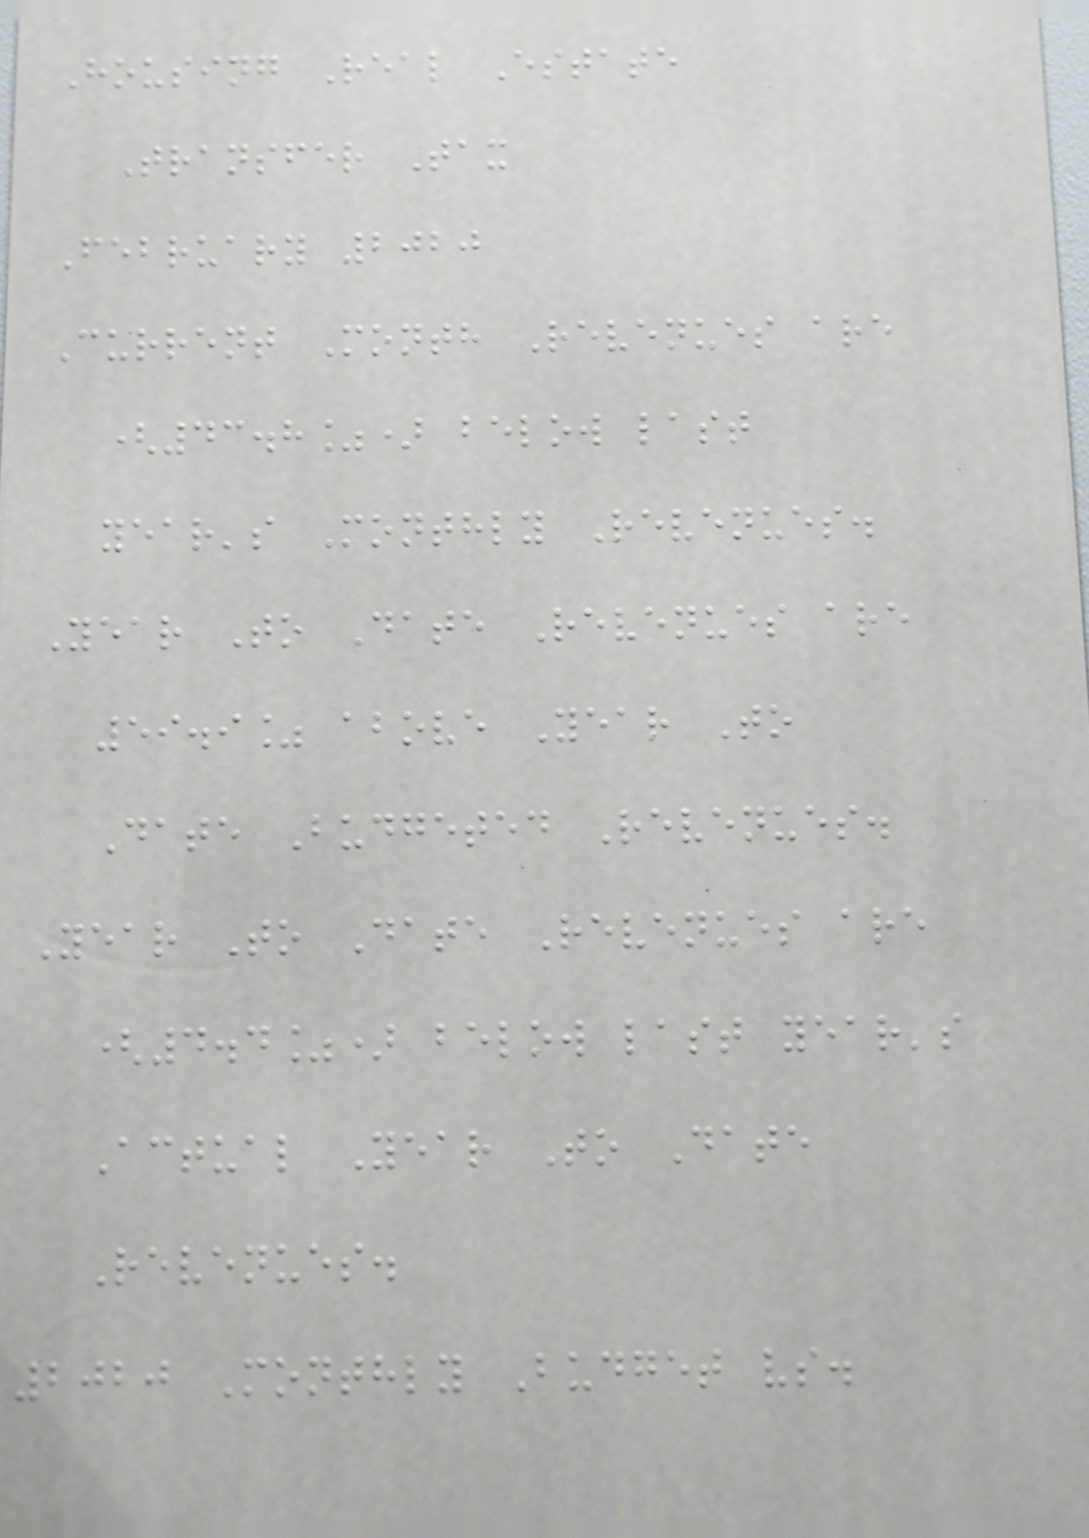Housing Real Estate
Transfer Tax
February 2020
Current Month Revenues are
(43.8%) below last
year's Monthly Revenues.
Year To Date Revenues are
59.9% above Year To
Date Budgeted Revenues.
Year To Date Revenues are
(4.4%) below last year's
Actual Year To Date
Revenues.
2020 Monthly Budget vs.
